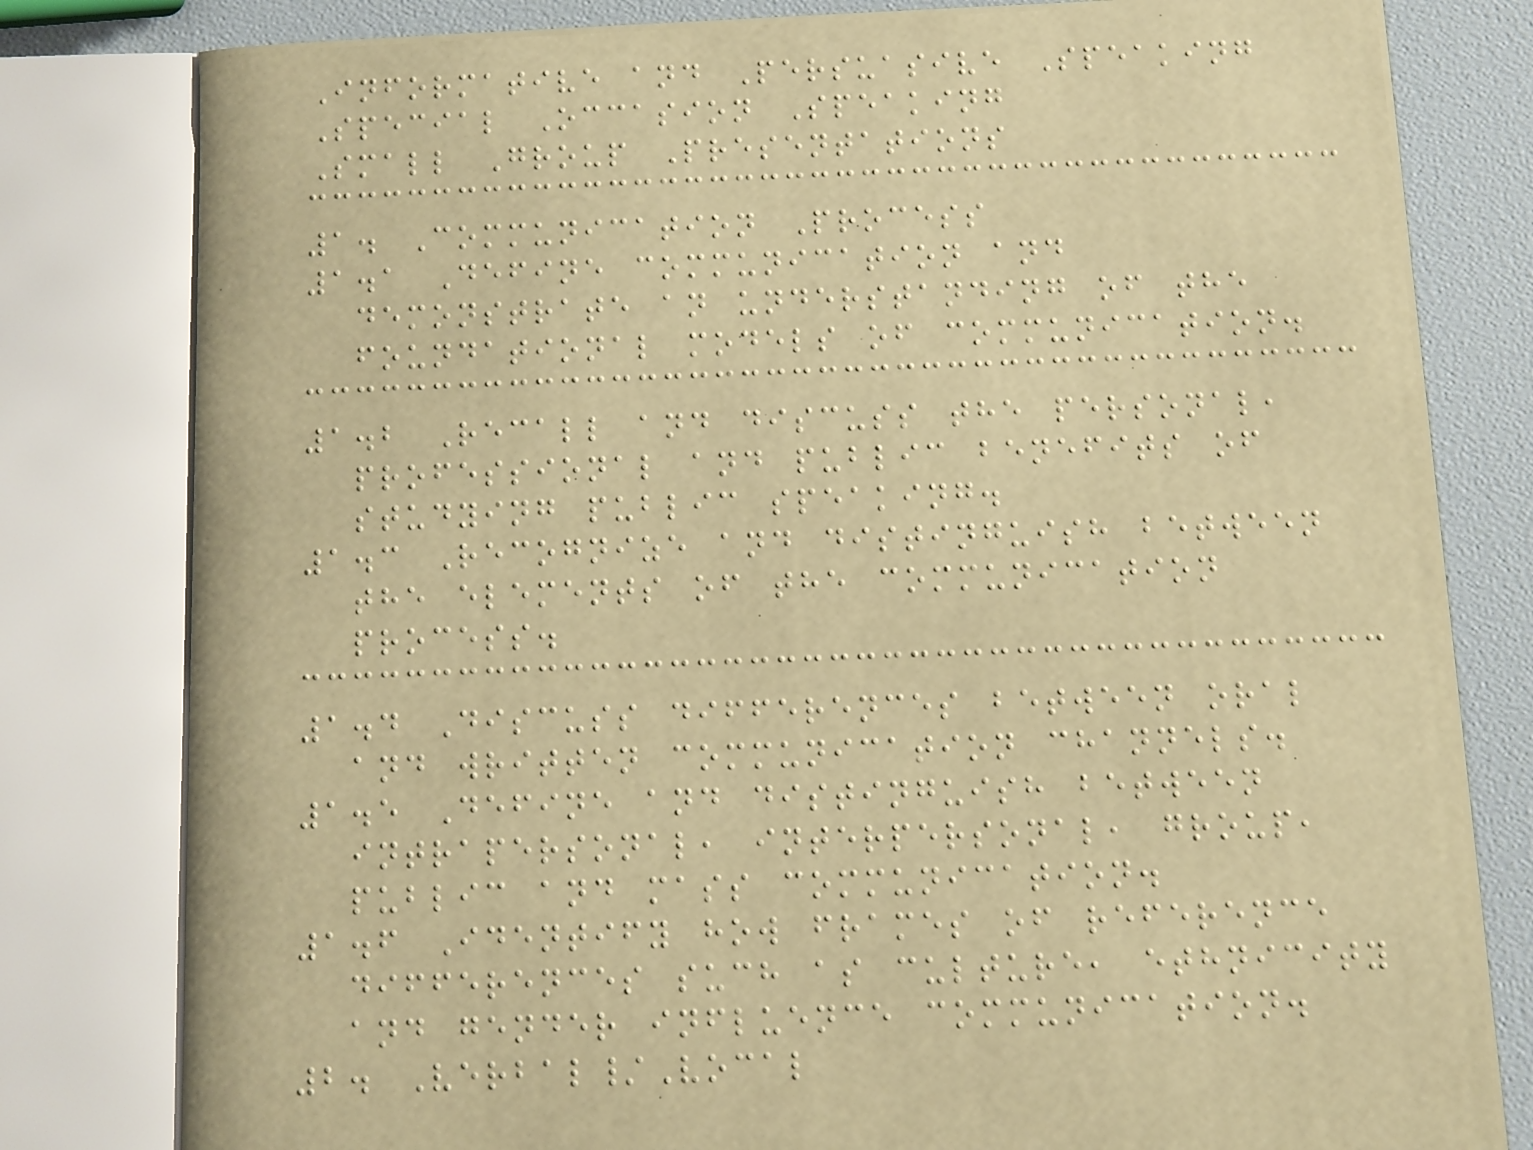Informative and Persuasive Speaking
Special Occasion Speaking
Small Group Presentations
1. Communication Process
1.1 Define communication and
demonstrate an understanding of the
foundational models of communication.
1.2 Recall and discuss the personal,
professional and public benefits of
studying public speaking.
1.3 Recognize and distinguish between
the elements of the communication
process.
1.4 Discuss differences between oral
and written communication channels.
1.5 Define and distinguish between
intrapersonal, interpersonal, group,
public and mass communication.
1.6 Identify how frames of reference
differences such as culture, ethnicity
and gender influence communication.
2. Verbal/Vocal
